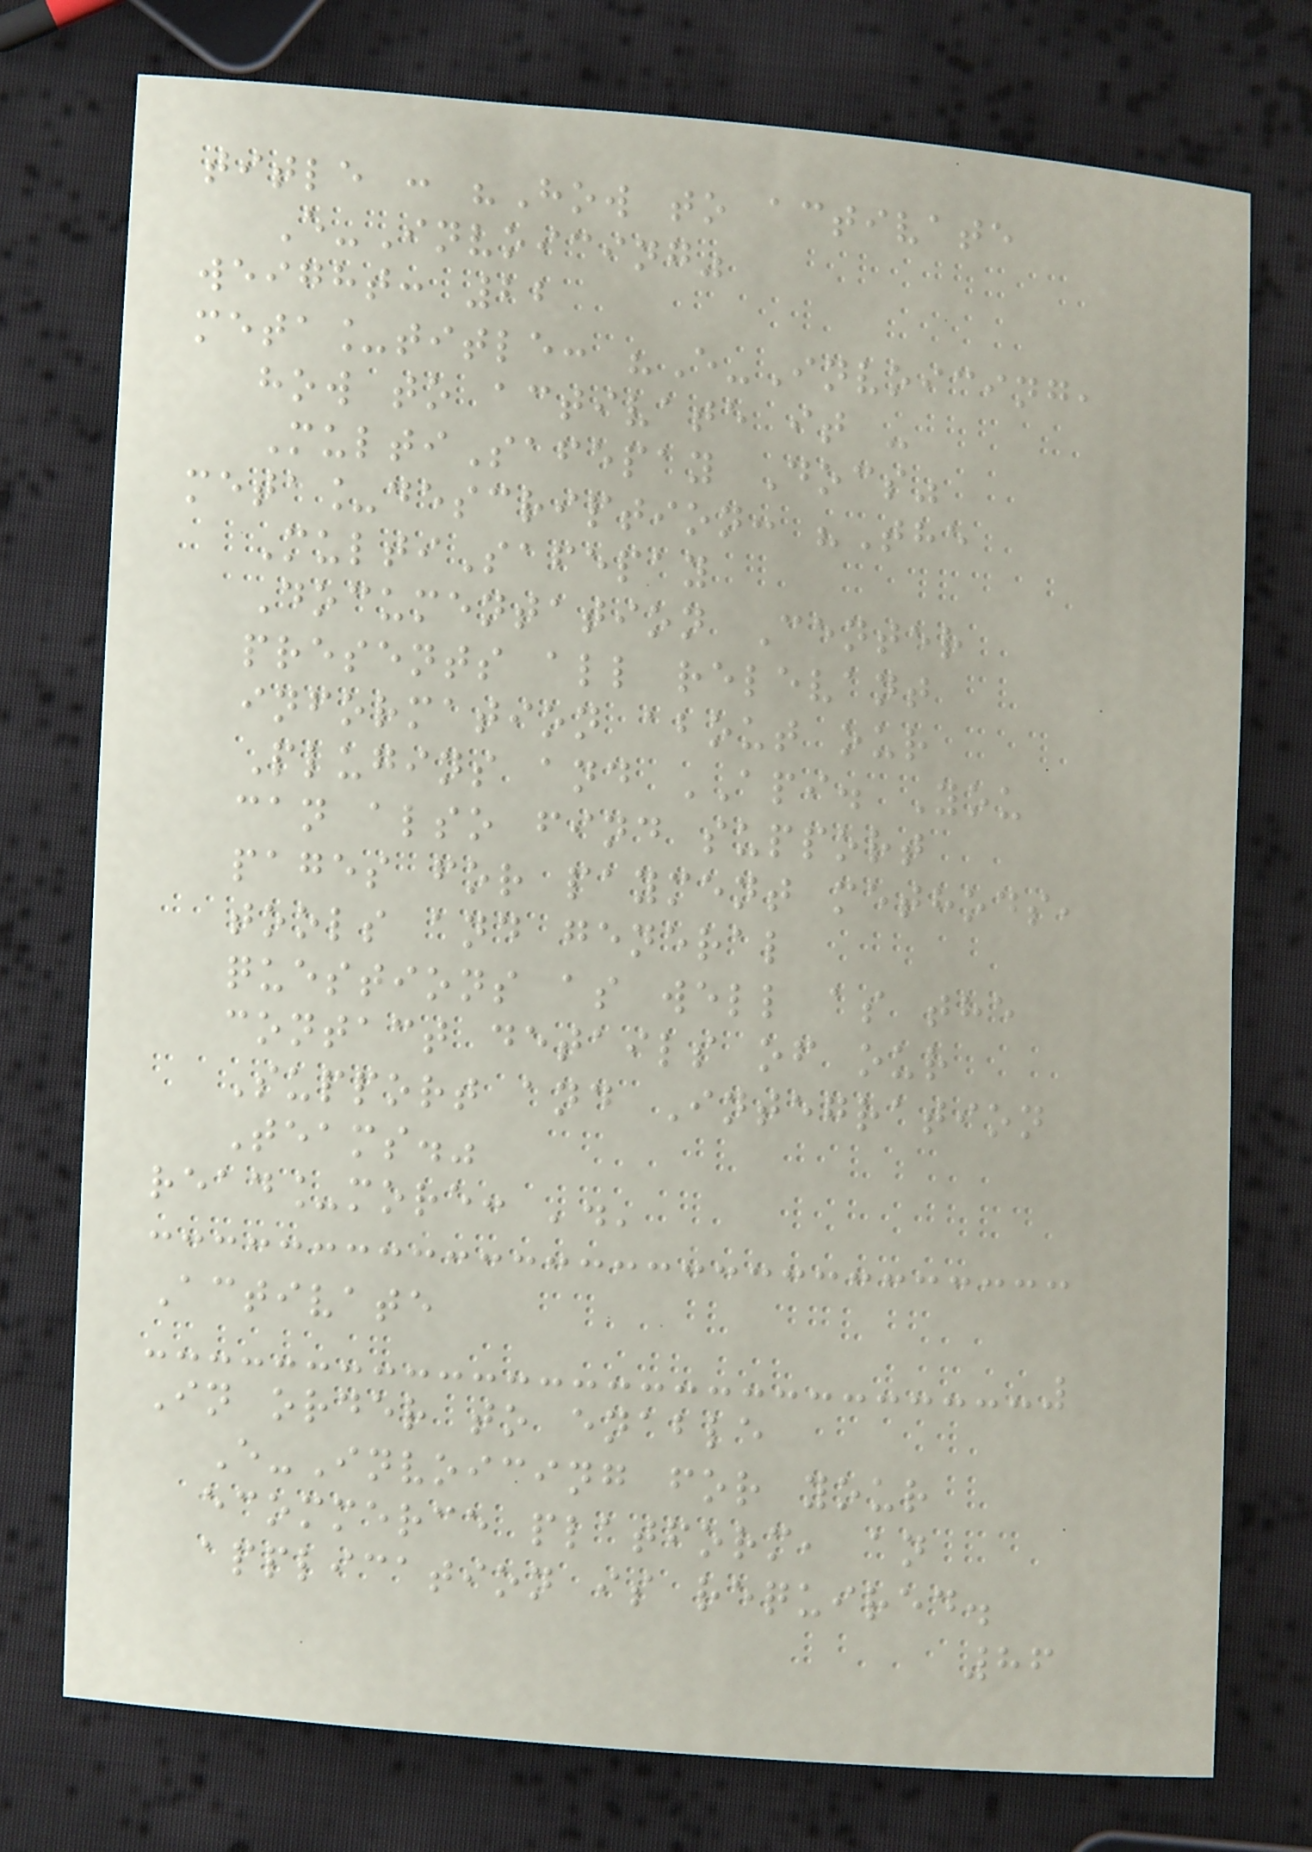title : "How to activate
E-Invoicing"
weight: 22
meta_title: "E-Invoicing,
how to activate it -
MultiSafepay Docs"
meta_description: "The
MultiSafepay
Documentation Center
presents all relevant
information about our
Plugins and API. You
can also find support
pages for payment methods,
tools and general
questions as well as the
contact details of our
Support and Integration
Teams."
read_more: '.'
Activate
In order to enable
E-Invoicing for your
ecommerce platform, an
application is required.
86
